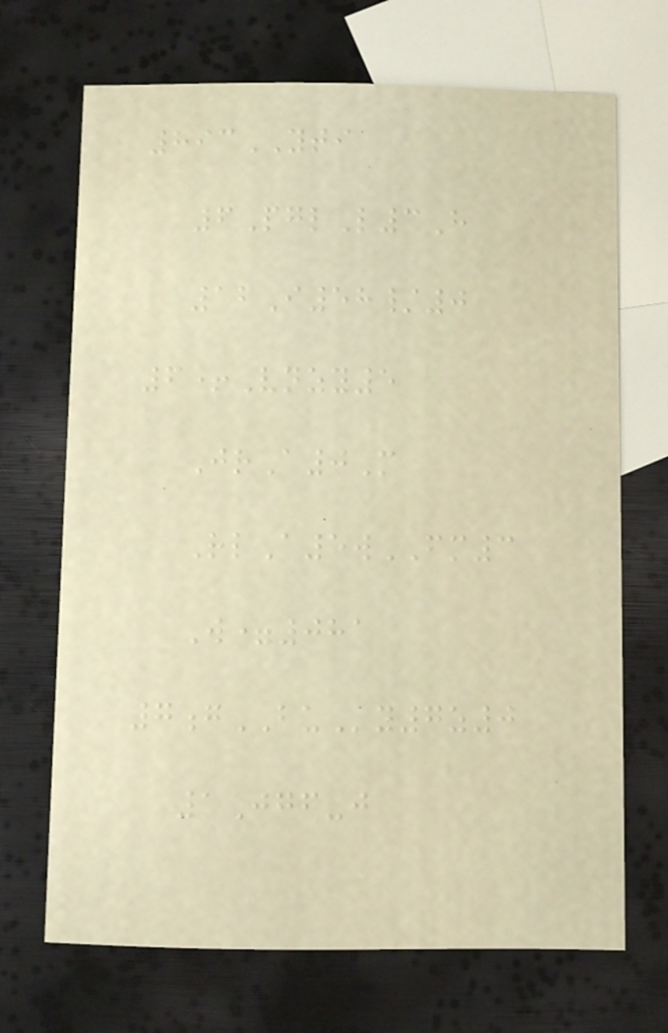893YTI
6PglL3H
12I58/0
6+Vnzy5
JrA0M
RlA5wFM3
W=081
7gBUy7z0
1Jgf-j
